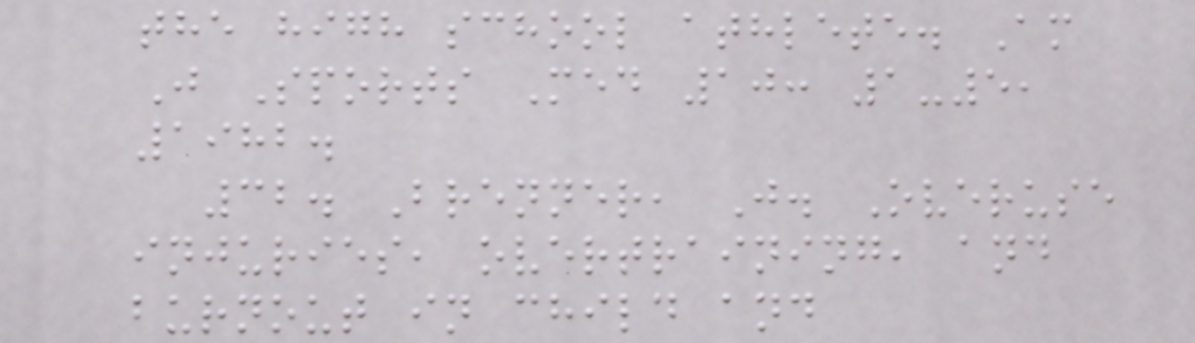the high school athlete. Am
J Sports Med 10: 1-5,
1982.
32. Brenner, J. Overuse
injuries, overtraining, and
burnout in child and
